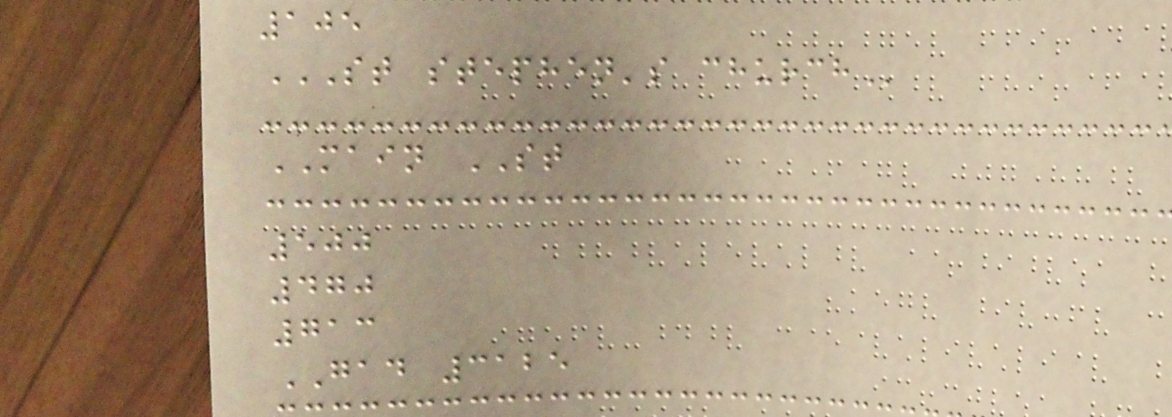105
ST STEPHEN'S CHURCH
MAIN ST
500
470
713
GAD 3125
